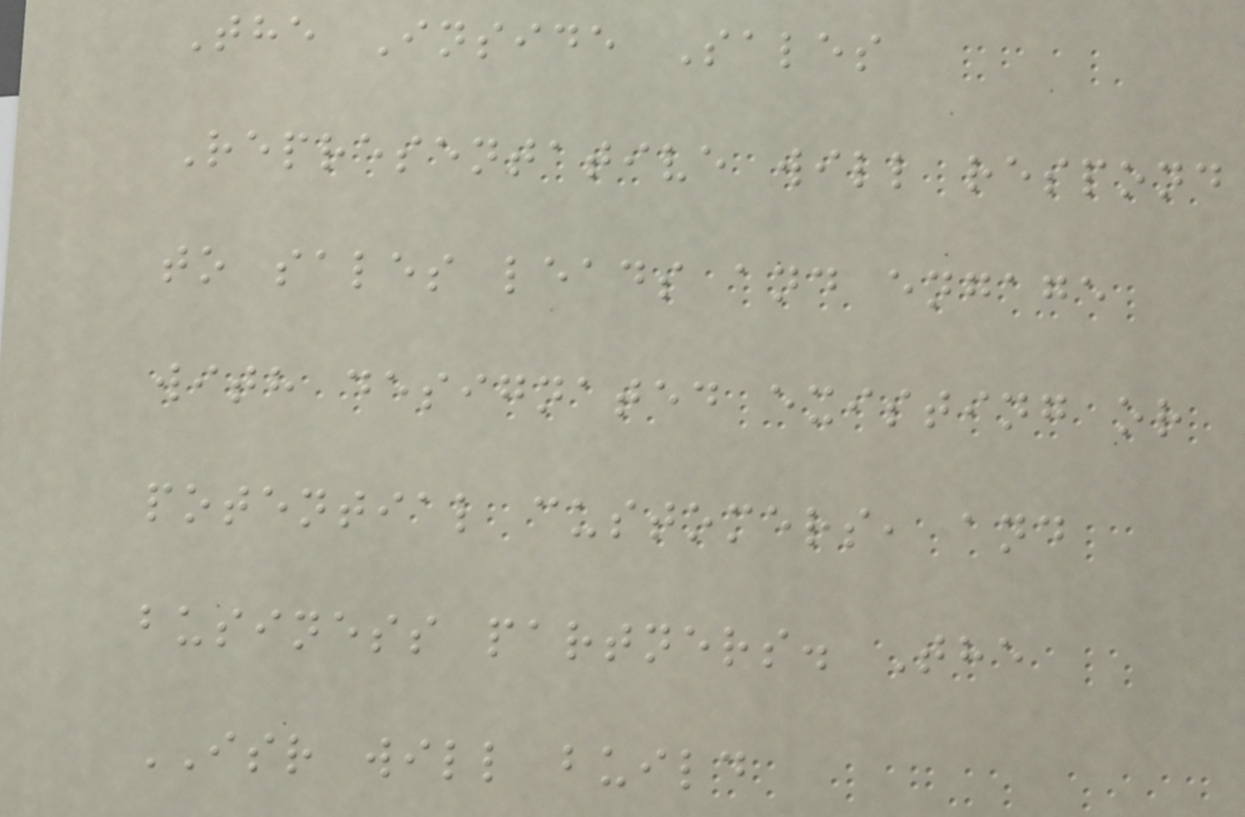The Inside Sales
Representative will respond
to sales leads and engage
with designated existing or
potential customers, and
business partners. The
ISR will build
